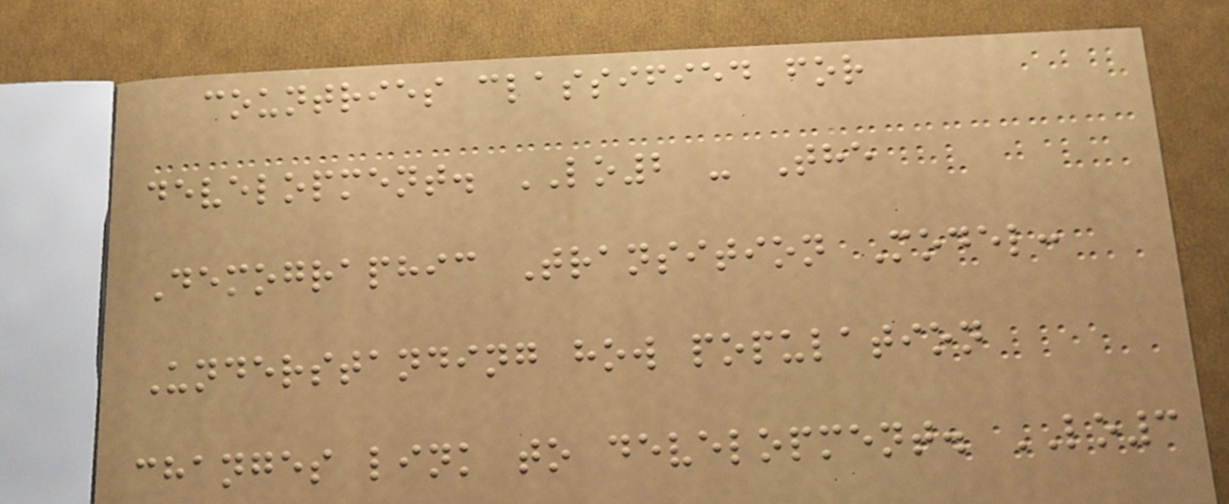countries classified for
development. LO2 - The
Demographic Transition Model:
Understanding how population
changes link to development. LO3
